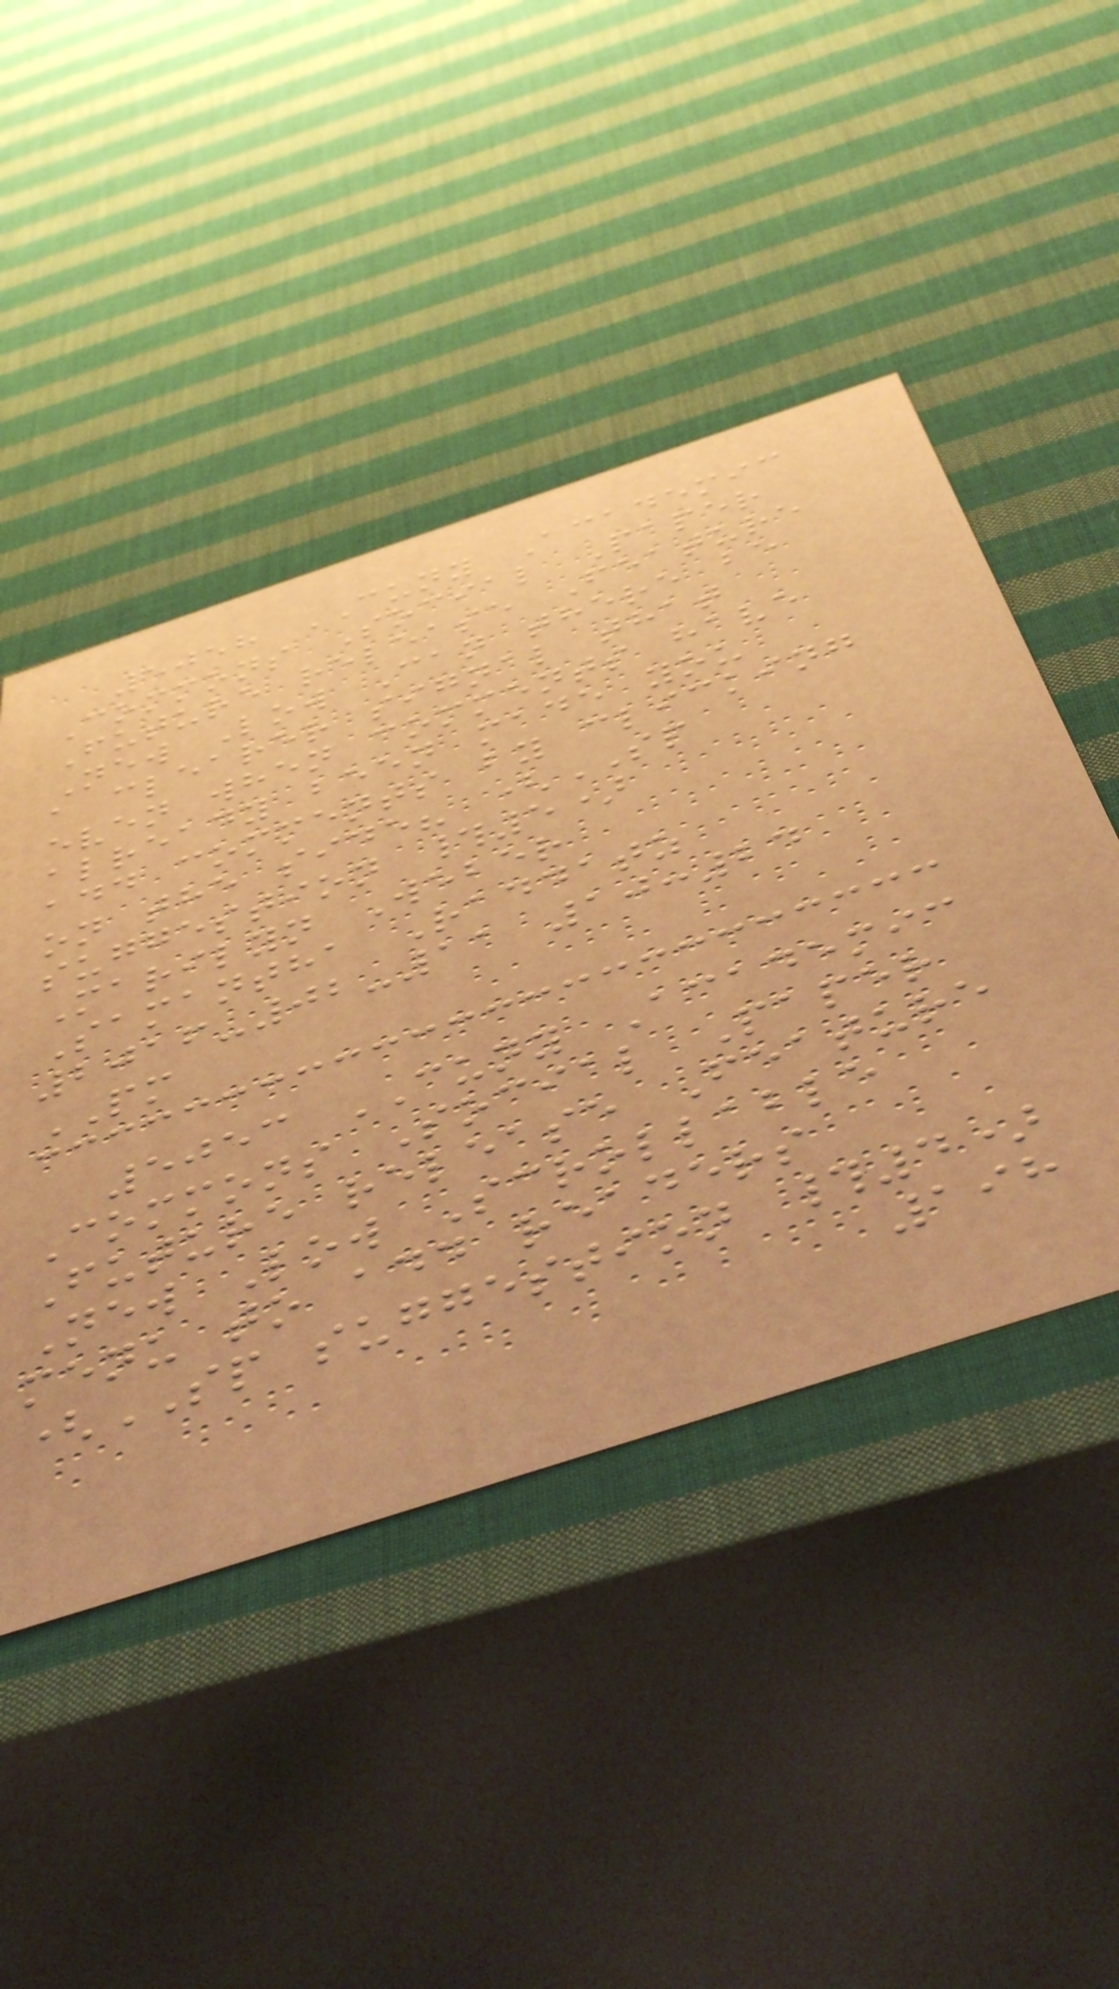5058 CUNY Academic
Commons Social Paper
Future release Feature
New Low Can there be
a clearer signal that
even when comments have
already been made you
add comments by clicking
on the side? (SP
suggestion #5)
Marilyn Weber
Samantha Raddatz
2016-02-11 10:24
PM
5053 CUNY Academic
Commons Social Paper
Future release Feature
New Low Scrollable
menu to add readers
(SP suggestion #4)
198
